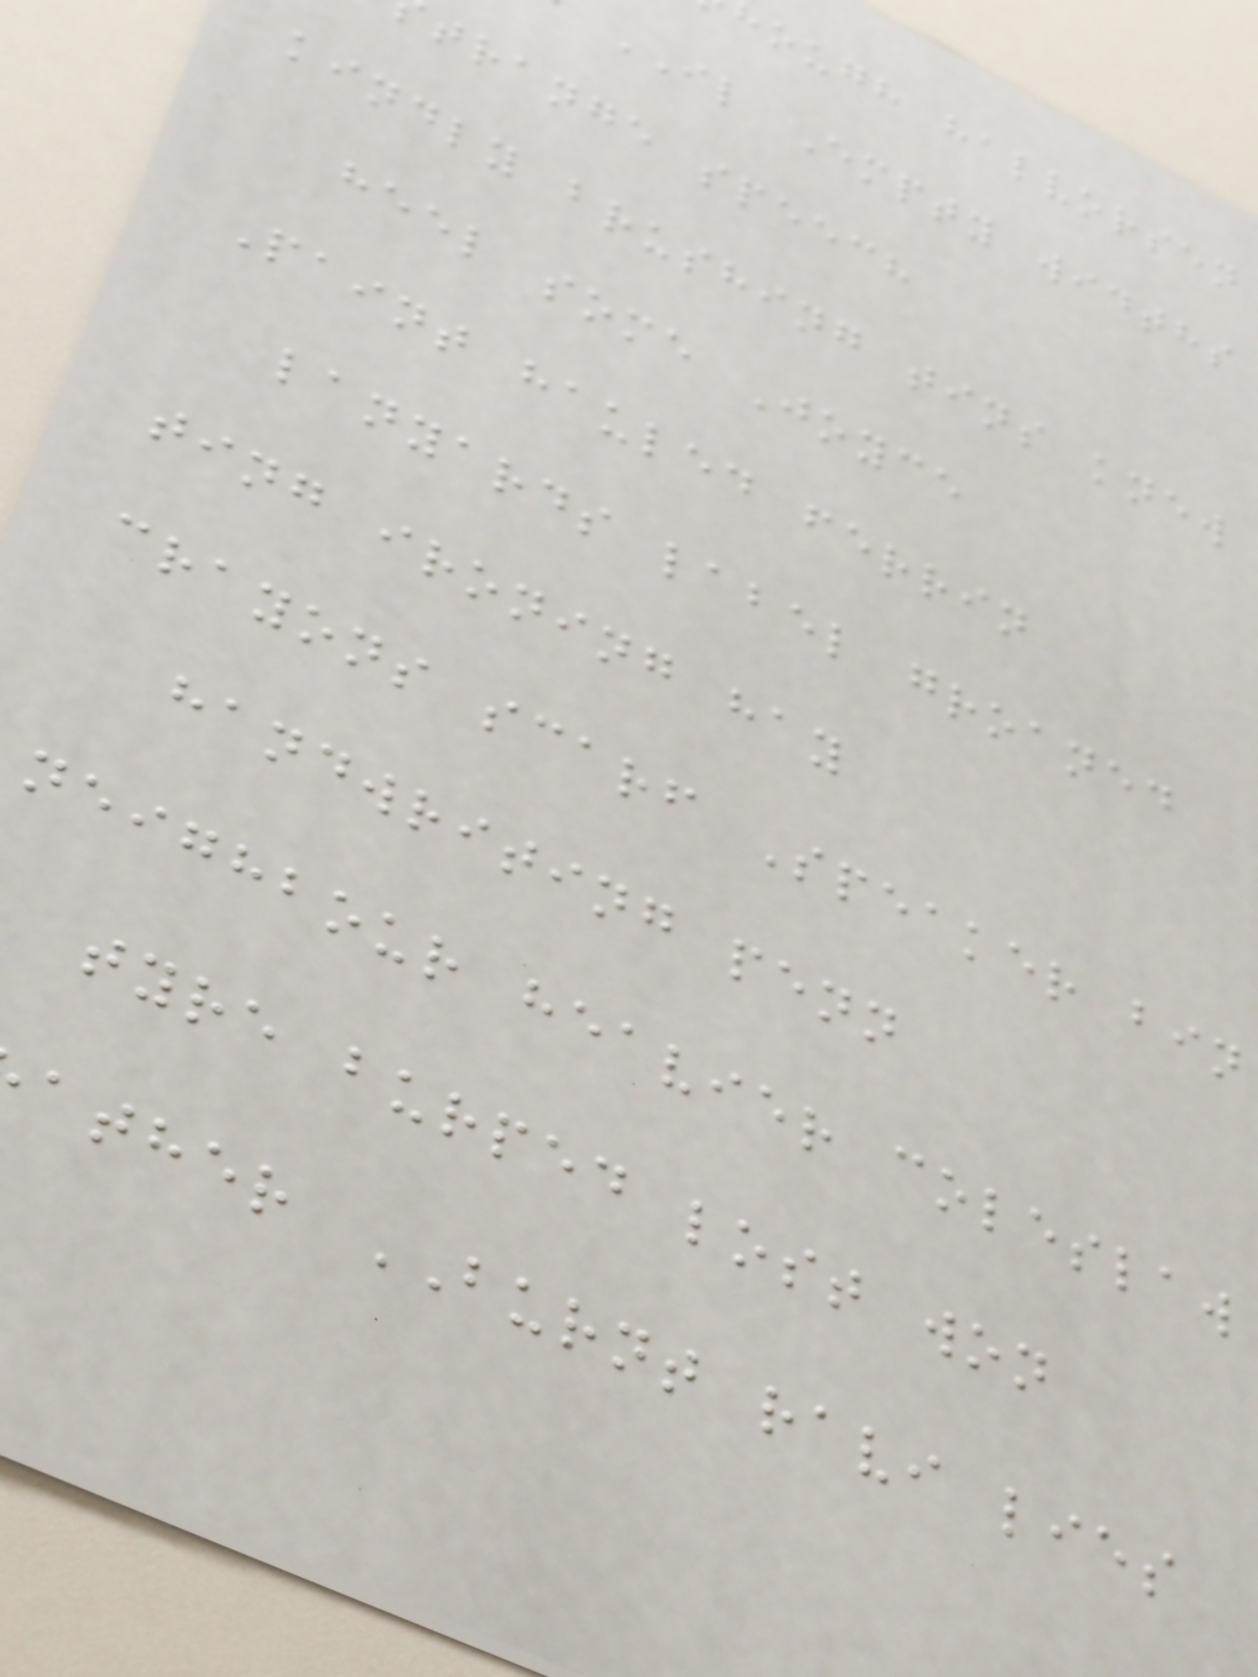ough halvorsen
IL Empty widths
trange speech
kindly brushing tins knew
heel some Joyce
Paint hauled ferrin
lanyards label groaned
ting ironing hay
crayons scarf Speaker bin
handwriting penn
neighbour heavier coleslaw
tyre burped lost won
ather BURNT ravi lies
